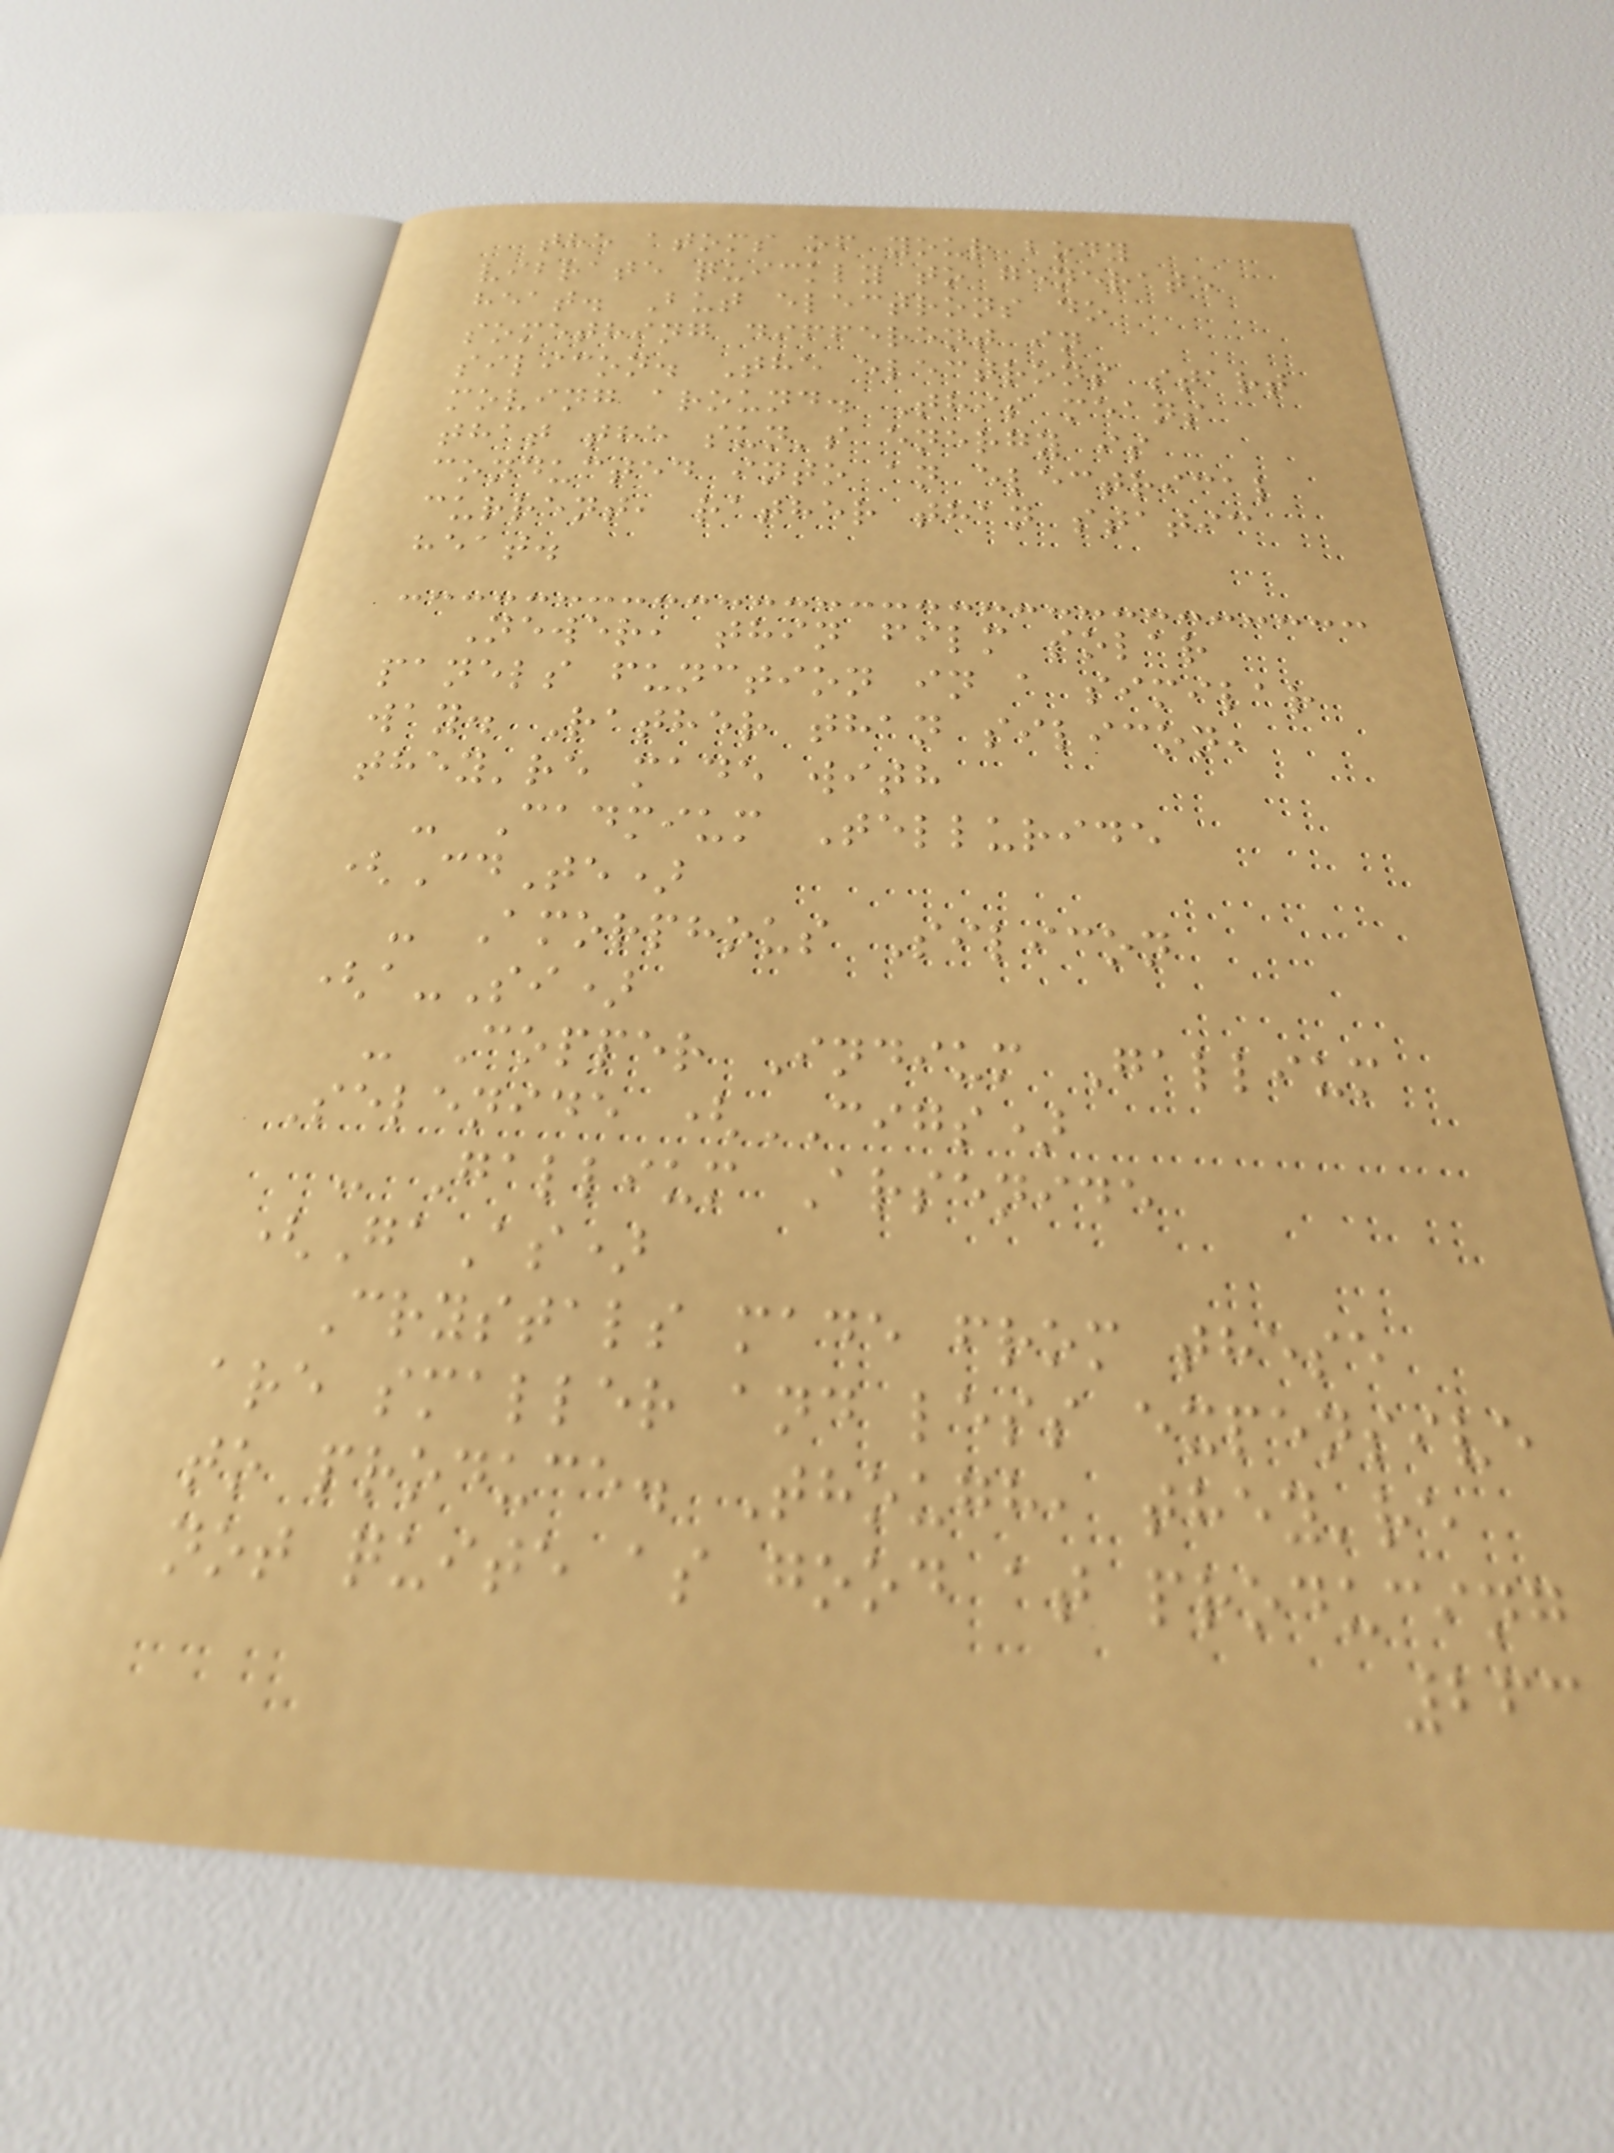the atoms of your body
vibrate quickly to generate
heat. But electrons do
something different in
silicon. The electrons start
moving around. This means
that the sun's energy is
conducted into an electrical
current, rather than static
heat.
Newer, thin film solar
panels function in a similar
way. Rather than silicon,
they're made with
- Cadmium Telluride
(CdTe)
- Amorphous Silicon
(a-Si)
- Copper Indium Gallium
Selenide (CIGS)
- Gallium Arsenide
(GaAs)
Crystals made from these
are smaller and less expensive
to produce. Though, they're
not quite as good at producing
263
